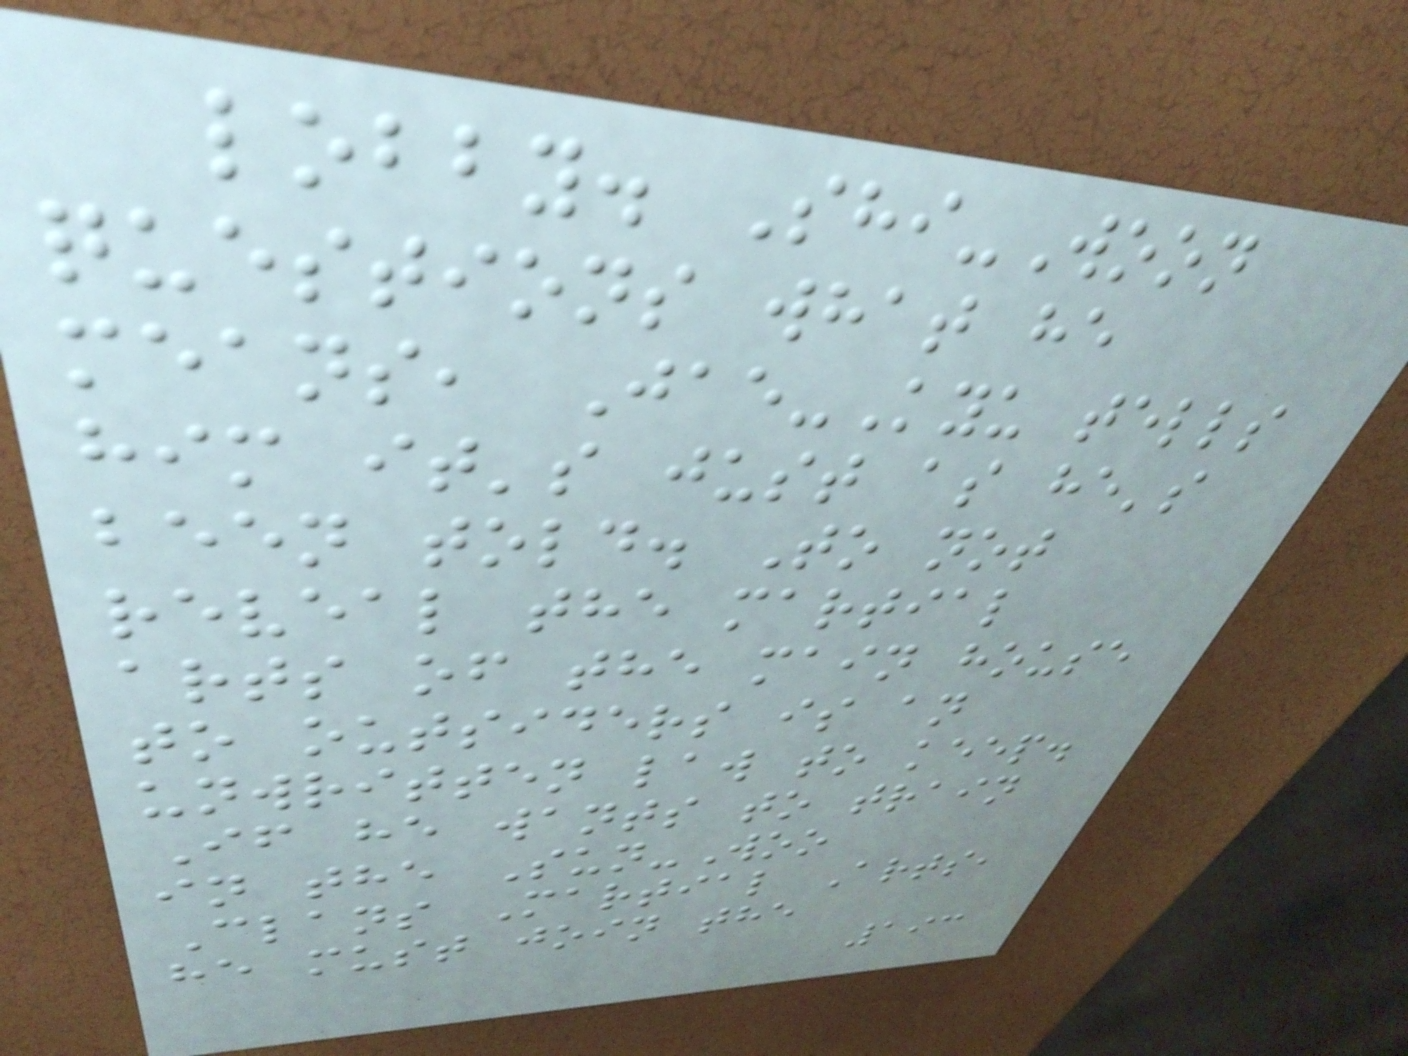lobby. Shi-Woon
questions what he
means, Jae-Kyu tells
him it's just as he's
been told. To not
reveal the martial
arts of the main house
to outsiders is an
unwritten law to keep.
If he wants to train
in the Sun-Woo
Clans Martial Arts,
he must join the
193
